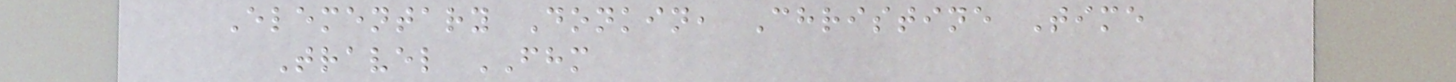Elementary Donkin, Christine Time
Travel FHM
